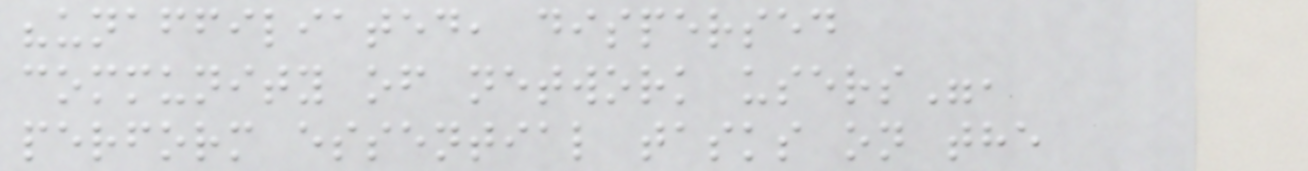"unaffiliated, dispersed
community of network users",
perform essential tasks on the
